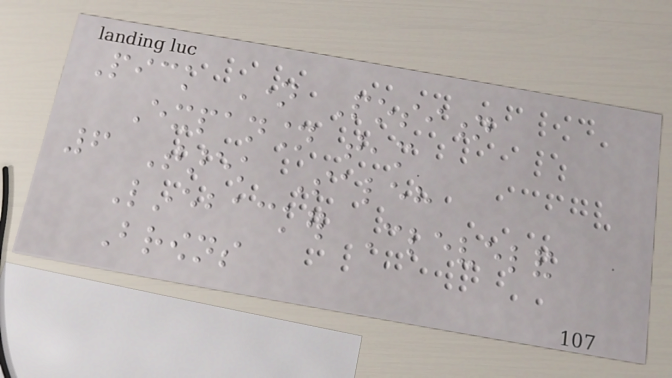Pick Name Position
Expansion team
6 Tarek Saleh
Linebacker Cleveland
Browns
